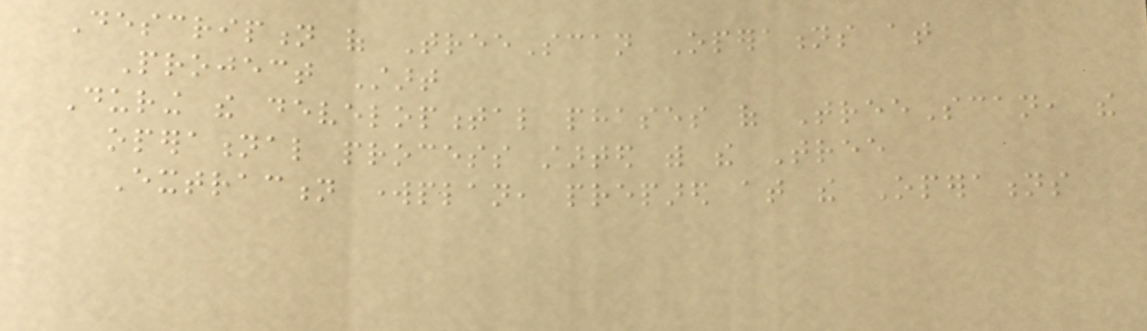Description of TreeScan Operations at
Project Start
During the developmental phases of TreeScan, the
operational process started with the Tree
Extraction workplan, prepared at the Operations
